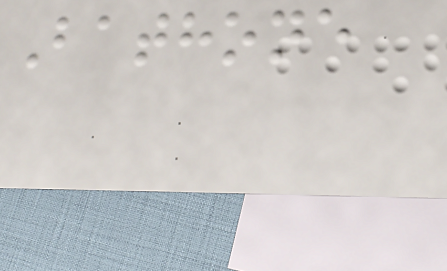Bathone
